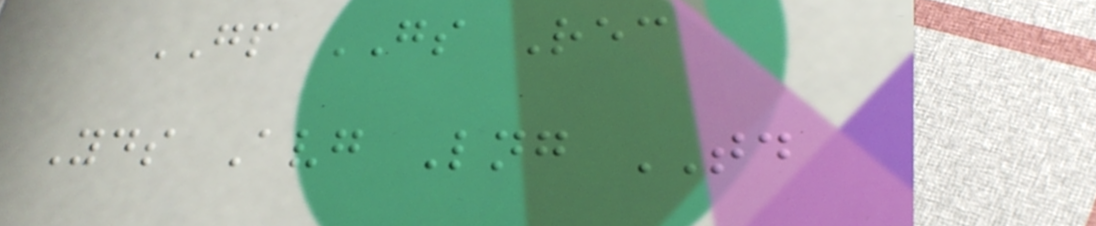GP GS Rec
Yds Avg Lng TD
